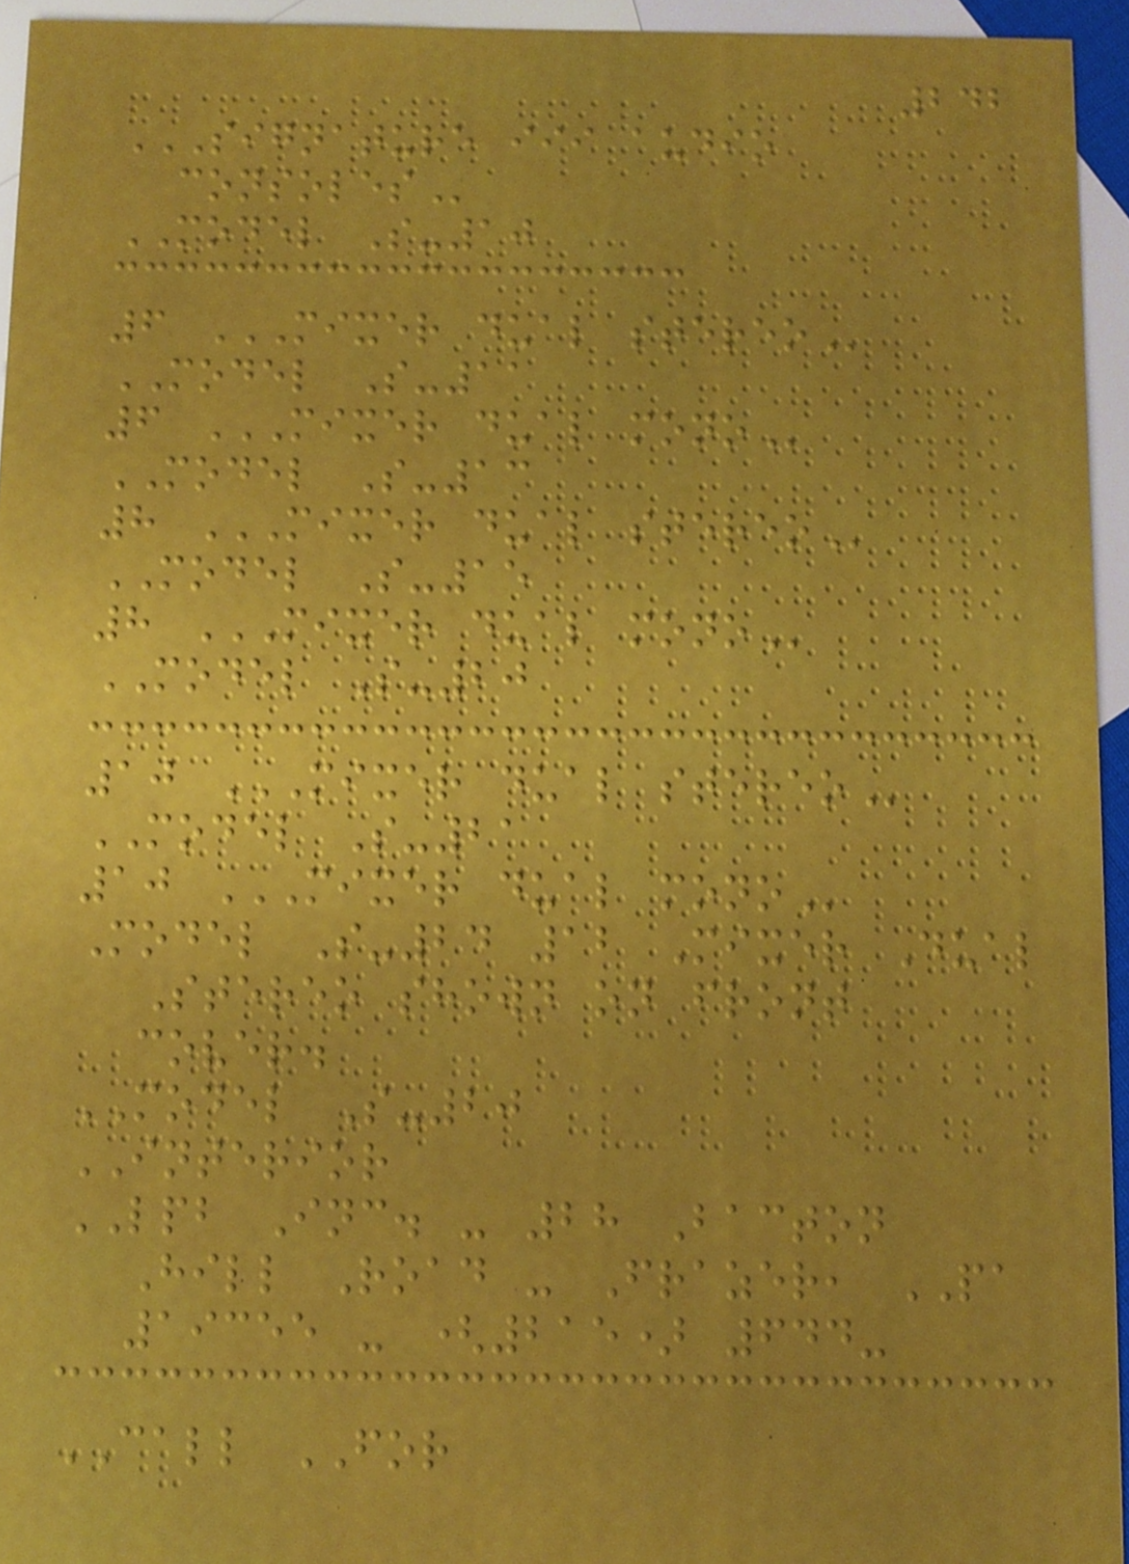242
SIGNATURE III AUDIO
CONSOLES
MODEL S-10
6 MIXER DUAL STEREO
MODEL S-11
6 MIXER DUAL MONO
MODEL S-13
8 MIXER DUAL STEREO
MODEL S-15
8 MIXER DUAL MONO
MODEL S-20
10 MIXER DUAL STEREO
MODEL S-21
10 MIXER DUAL MONO
Model S-24 12 Mixer Dual
Stereo shown on front
cover.
MODEL S-20
INTERIOR
LPB Inc. - 28 Bacton
Hill Road - Frazer, PA
19355 - (215) 644-
CALL FOR
